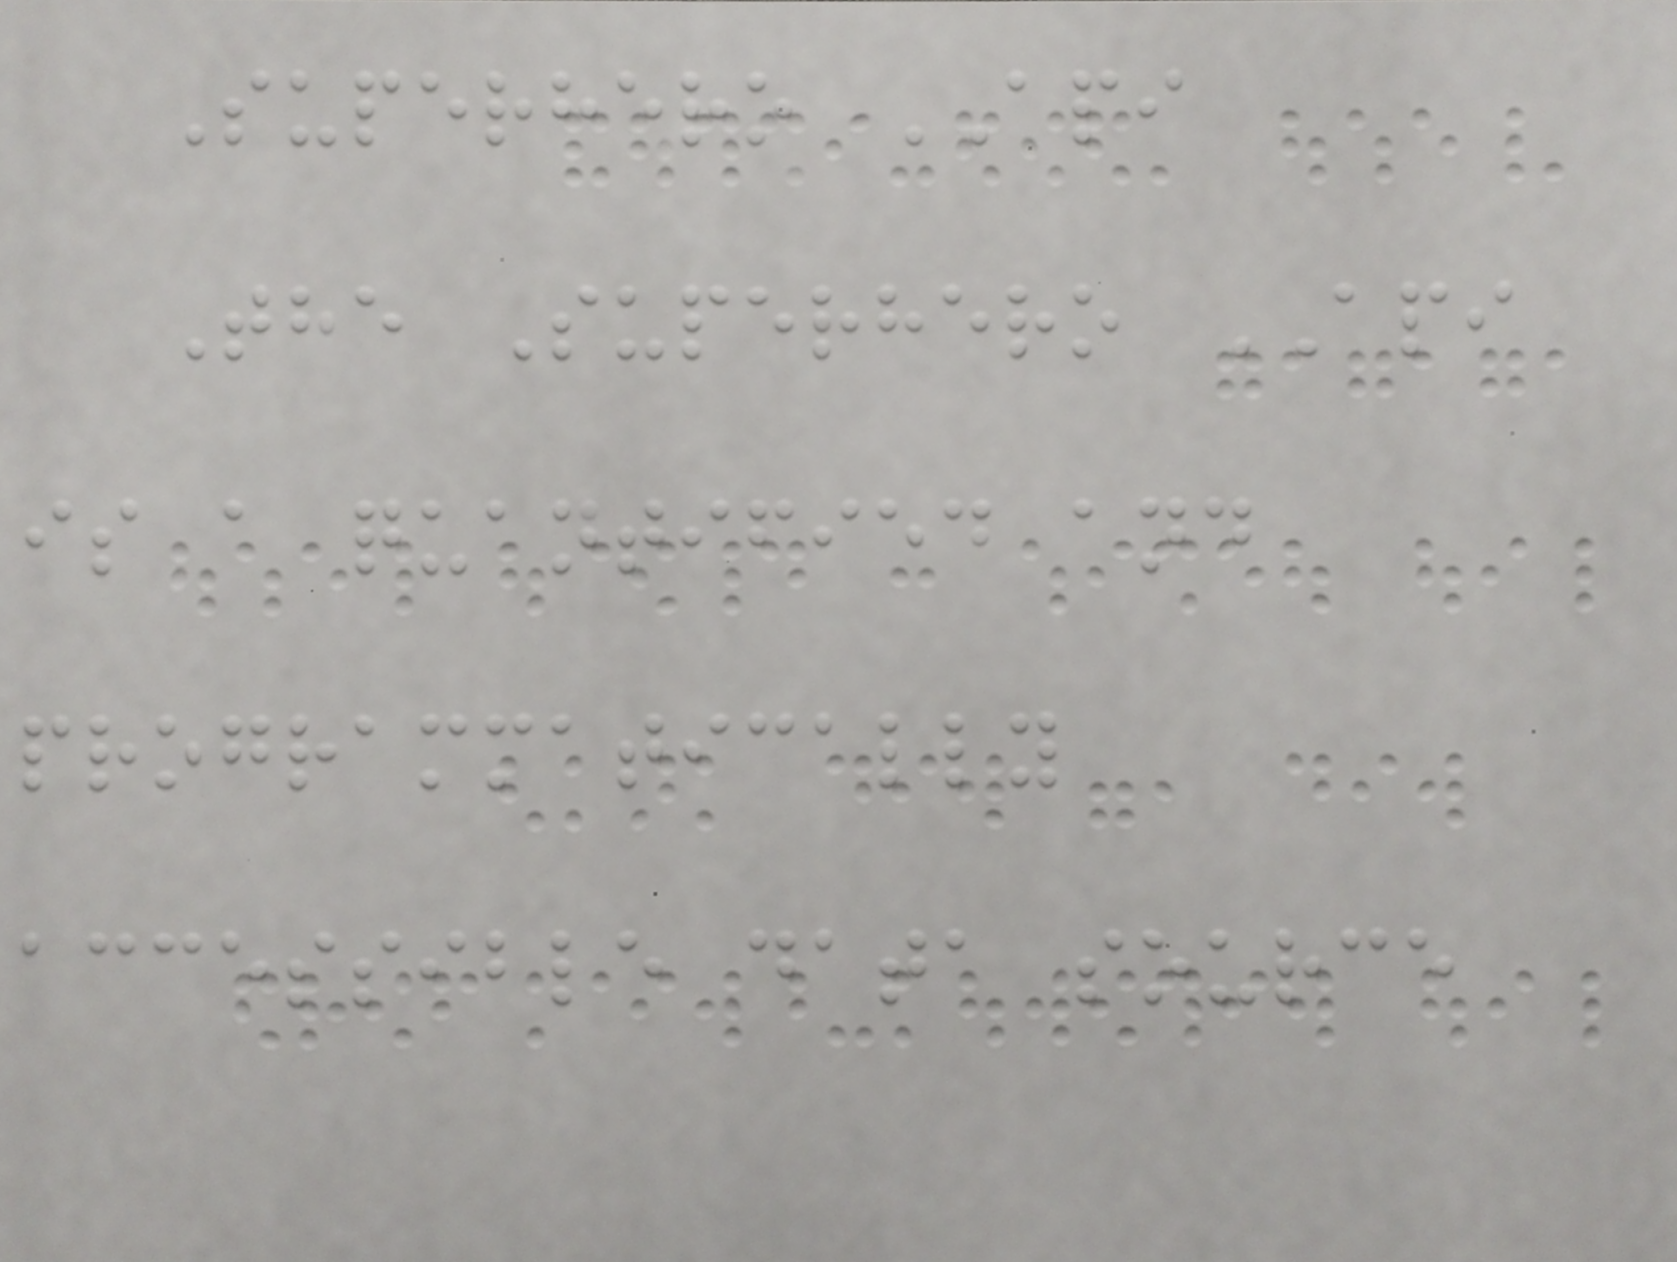Superhero API
The Superhero API
is a quantified and
programmatically
accessible data source
